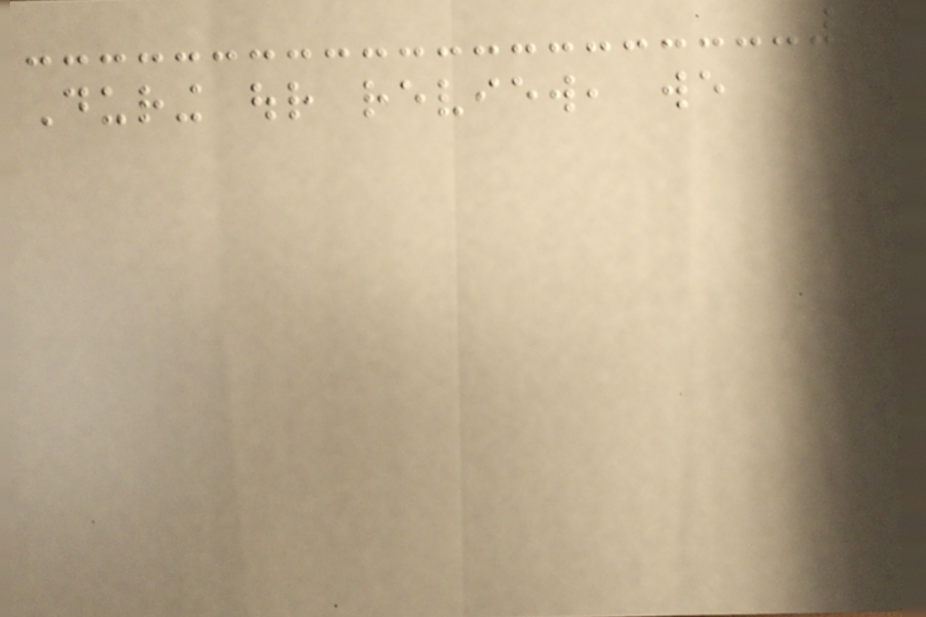During our review, we
